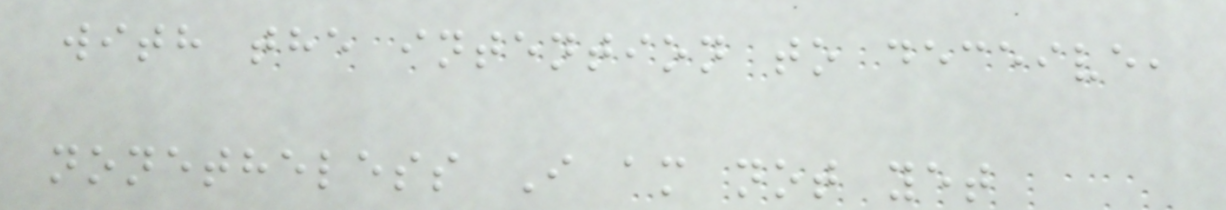with the intention to deceive,
nonetheless I am not yet
